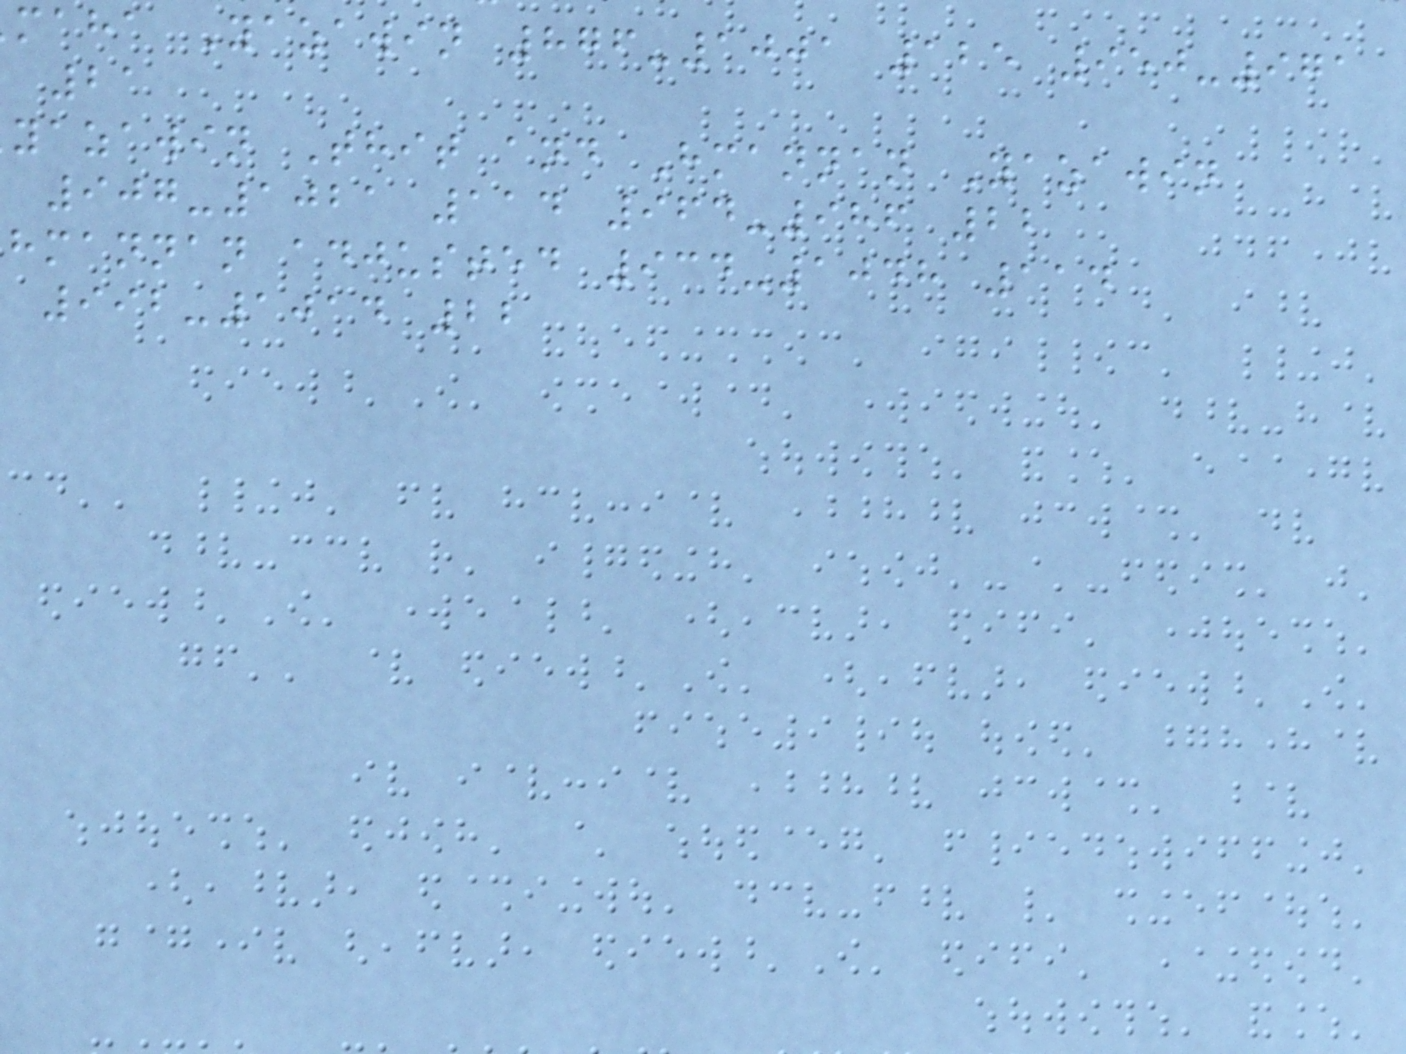maha Yazawin 876-1001 125 950-971
21
yazawin Thit and Hmannan Yazawin
907-1021 114 964-986 22
hmannan adjusted 934-1048 114
992-1014 22
